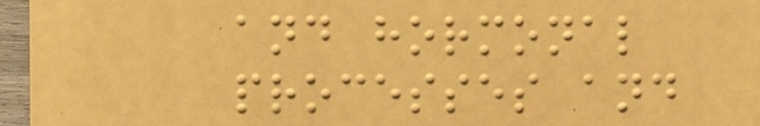and hormonal
processes and
